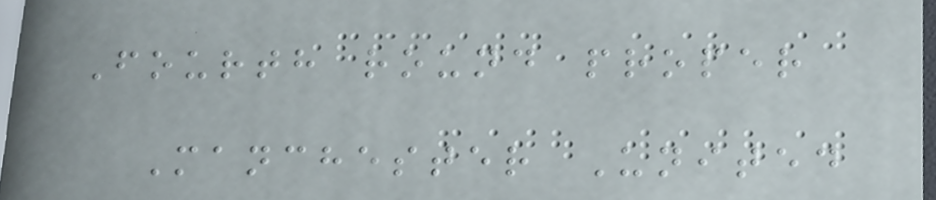Fourth round proper
Manchester United
